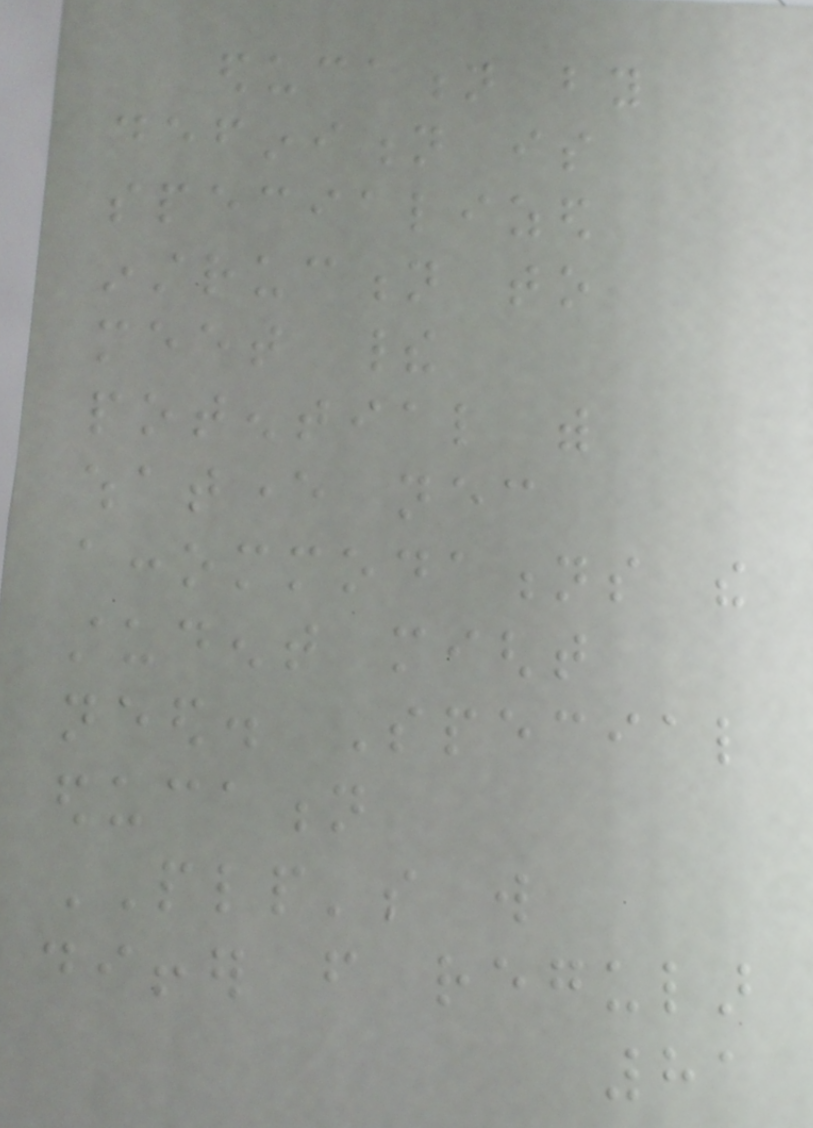education by
definition is
specialized
instruction to
meet their
potential with
whatever necessary
accommodations the
student might
need. Special
education
PLP's will
differ from regular
81
